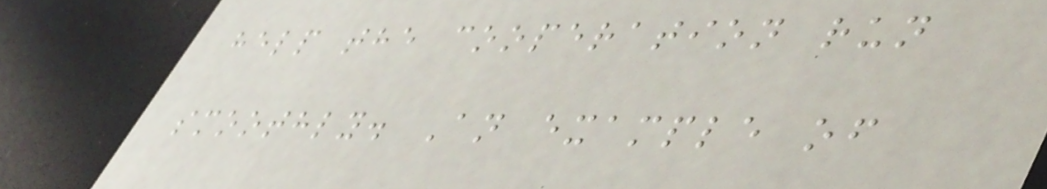help the cooperation run
smoothly. An example of
